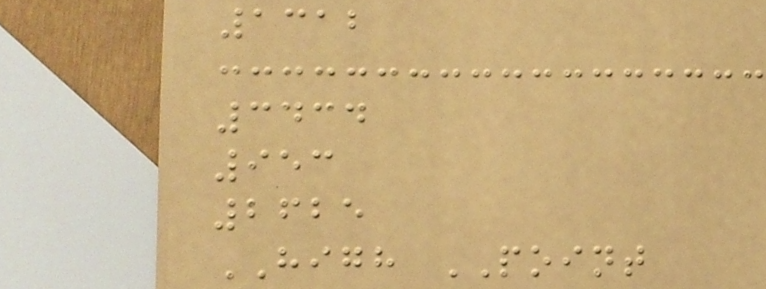1312
3434
953
2625
HIGH POINT
